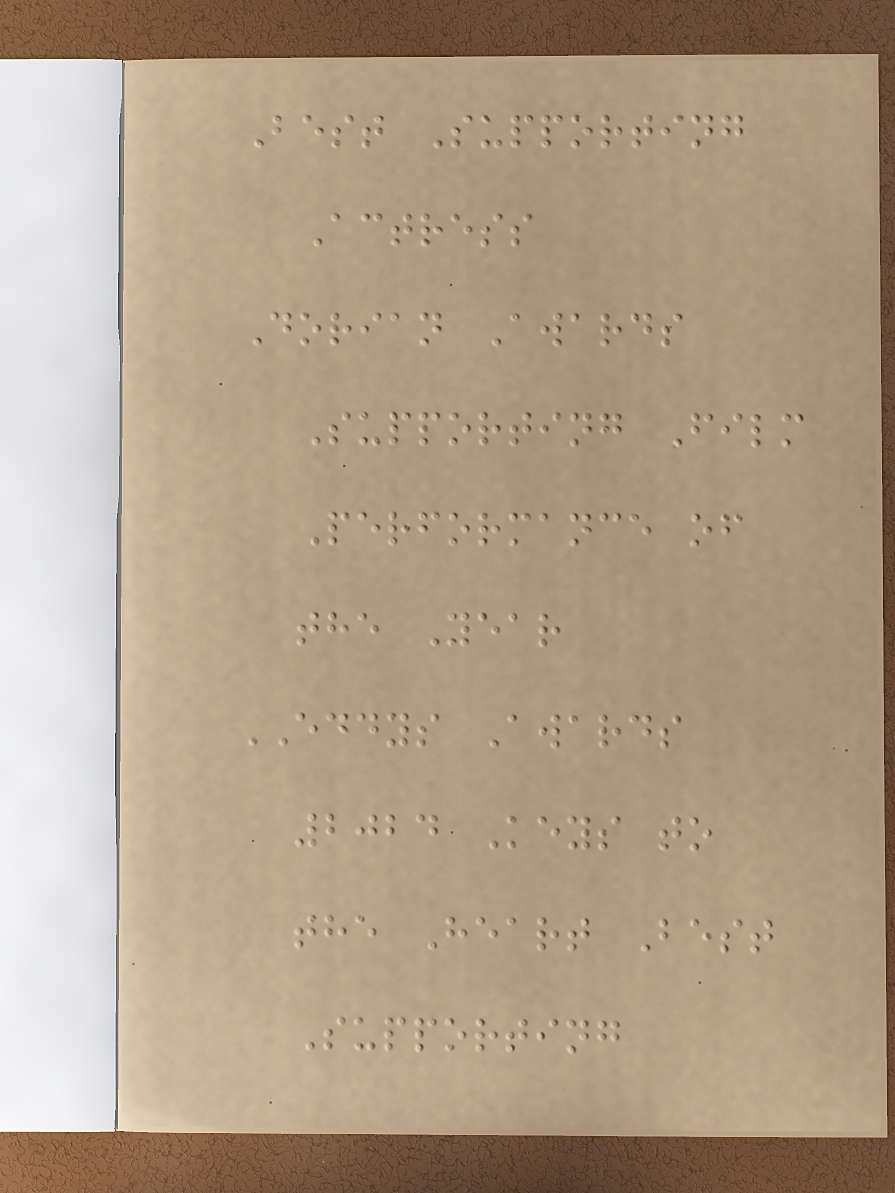Best Supporting
Actress
Dorian Awards
Supporting Film
Performance of
the Year
EDDYS Awards
2024 Keys to
the Heart Best
Supporting
